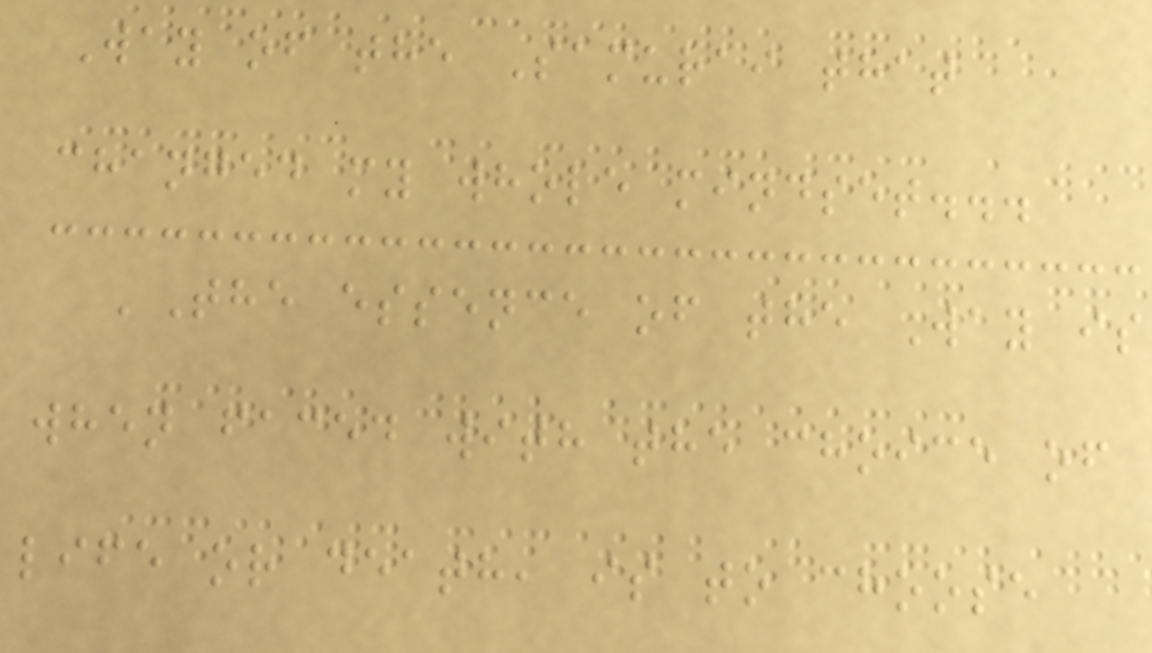Way of the Samurai that
changed my whole mindset...
'The essence of the Way is
when faced with the choice of
life or death, is to choose
